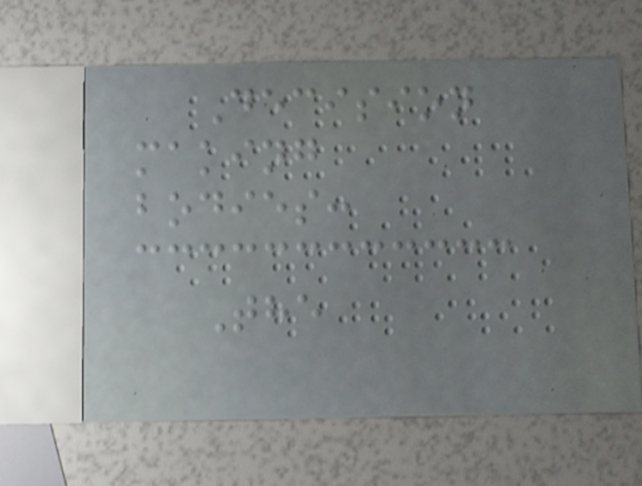Decision
making
bodies:
The
